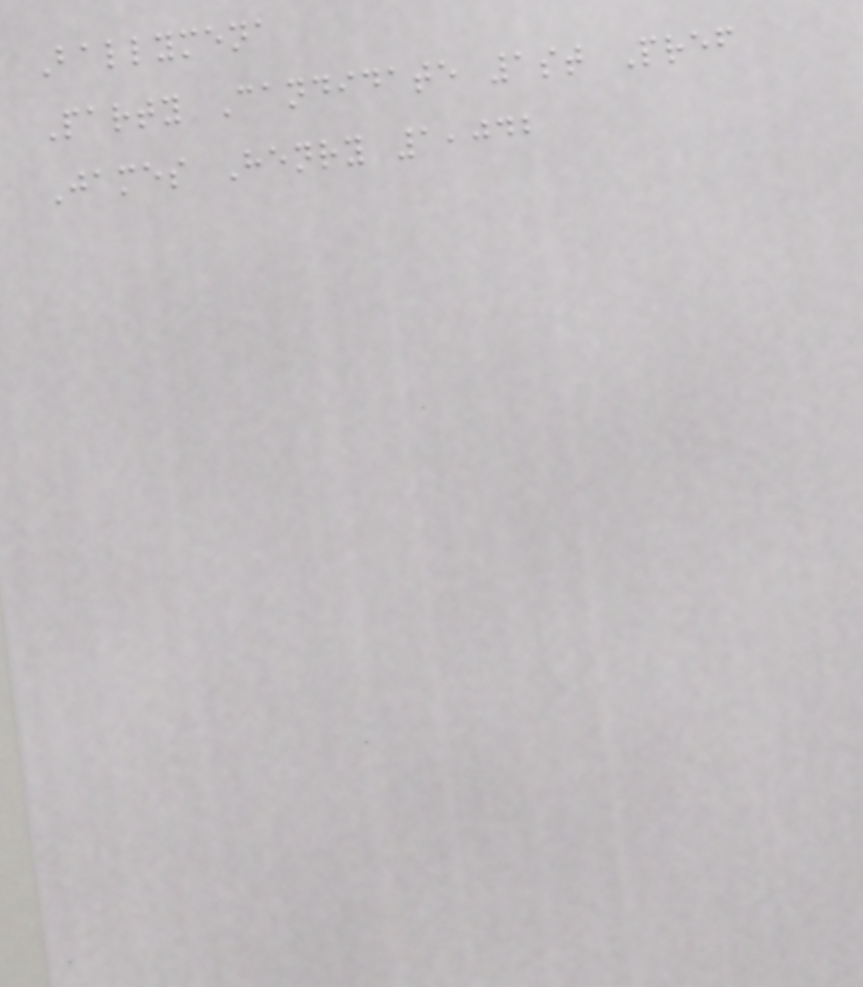Ballymena
Party Candidate 1st Pref
James Henry 1,042
